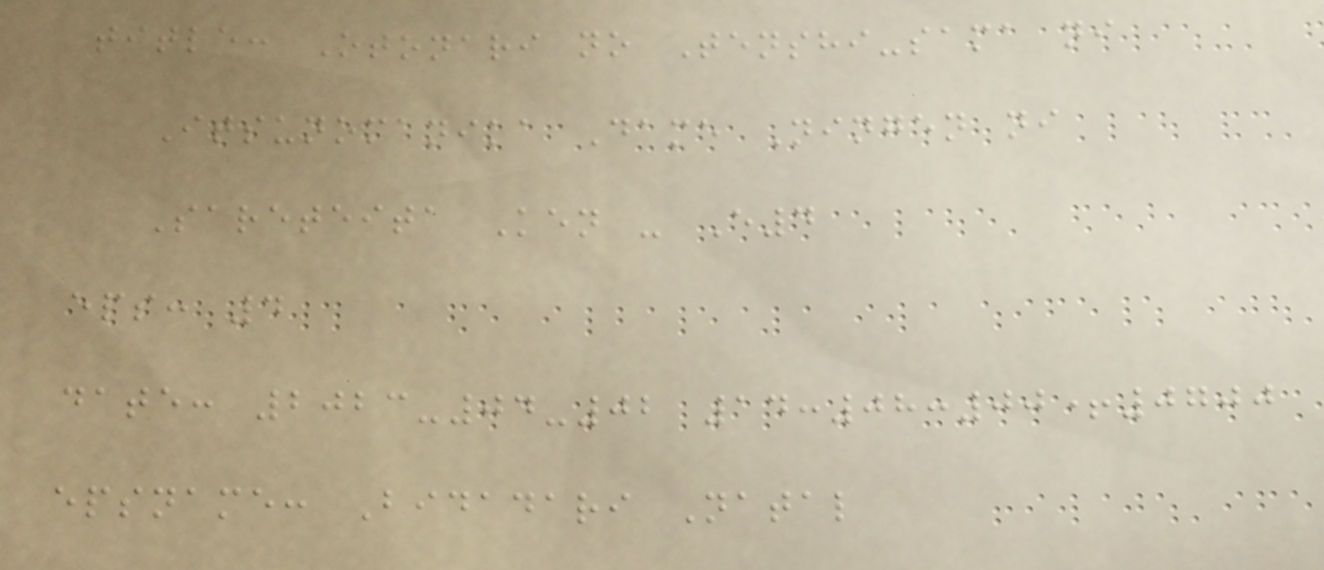title: Otonari no Tenshi-sama ni
Itsunomanika Dame Ningen ni
Sareteita Ken - E4
eps: 4
date: 2023-04-02 14:08:00+0700
epsname: Bidadari Natal
